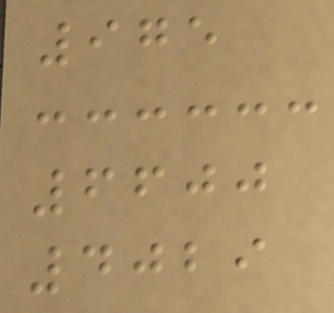975
6600
4029
